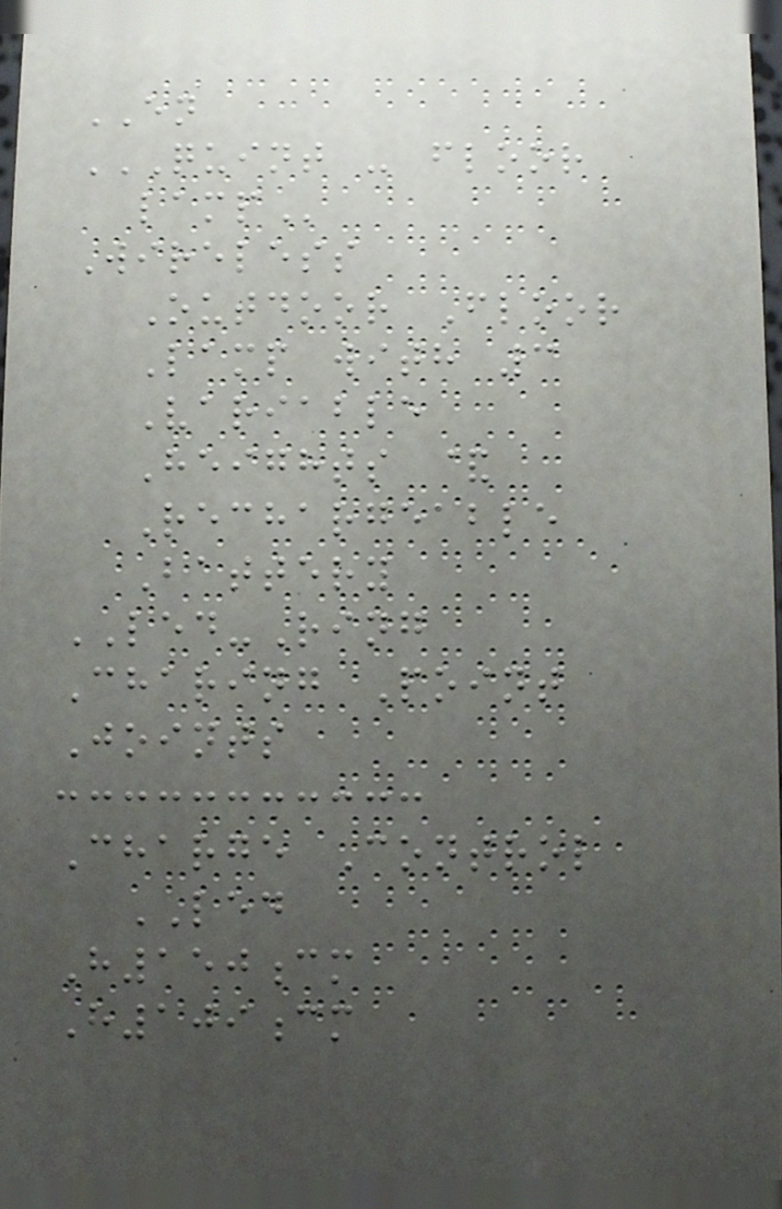EN
QUINT - FLOOR
LAMP
Wireless
Outdoor Floor
Lamp with 3
Variable
Heights &
Rechargeable
Battery
LED-Ring
Charing Point
Joints
Charge Control
LED
H150cm
H109cm
